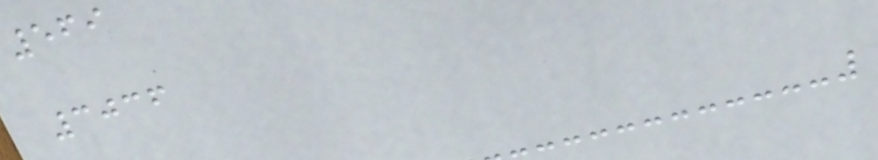569
3036
